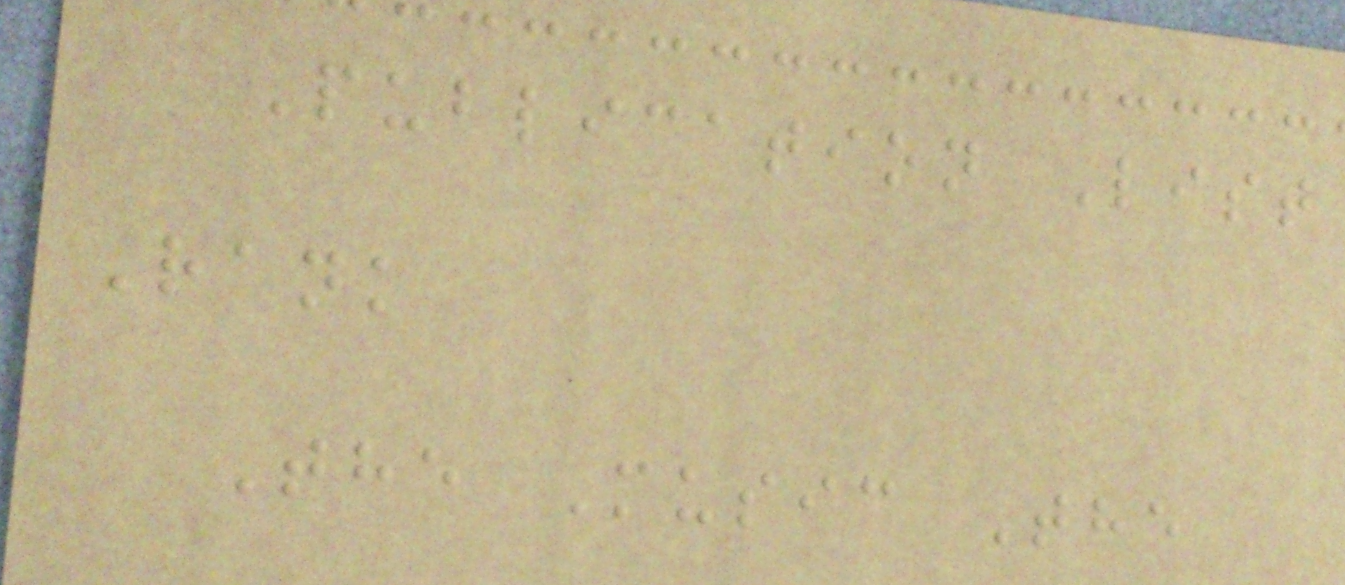Publication List
Rank
The Music The
